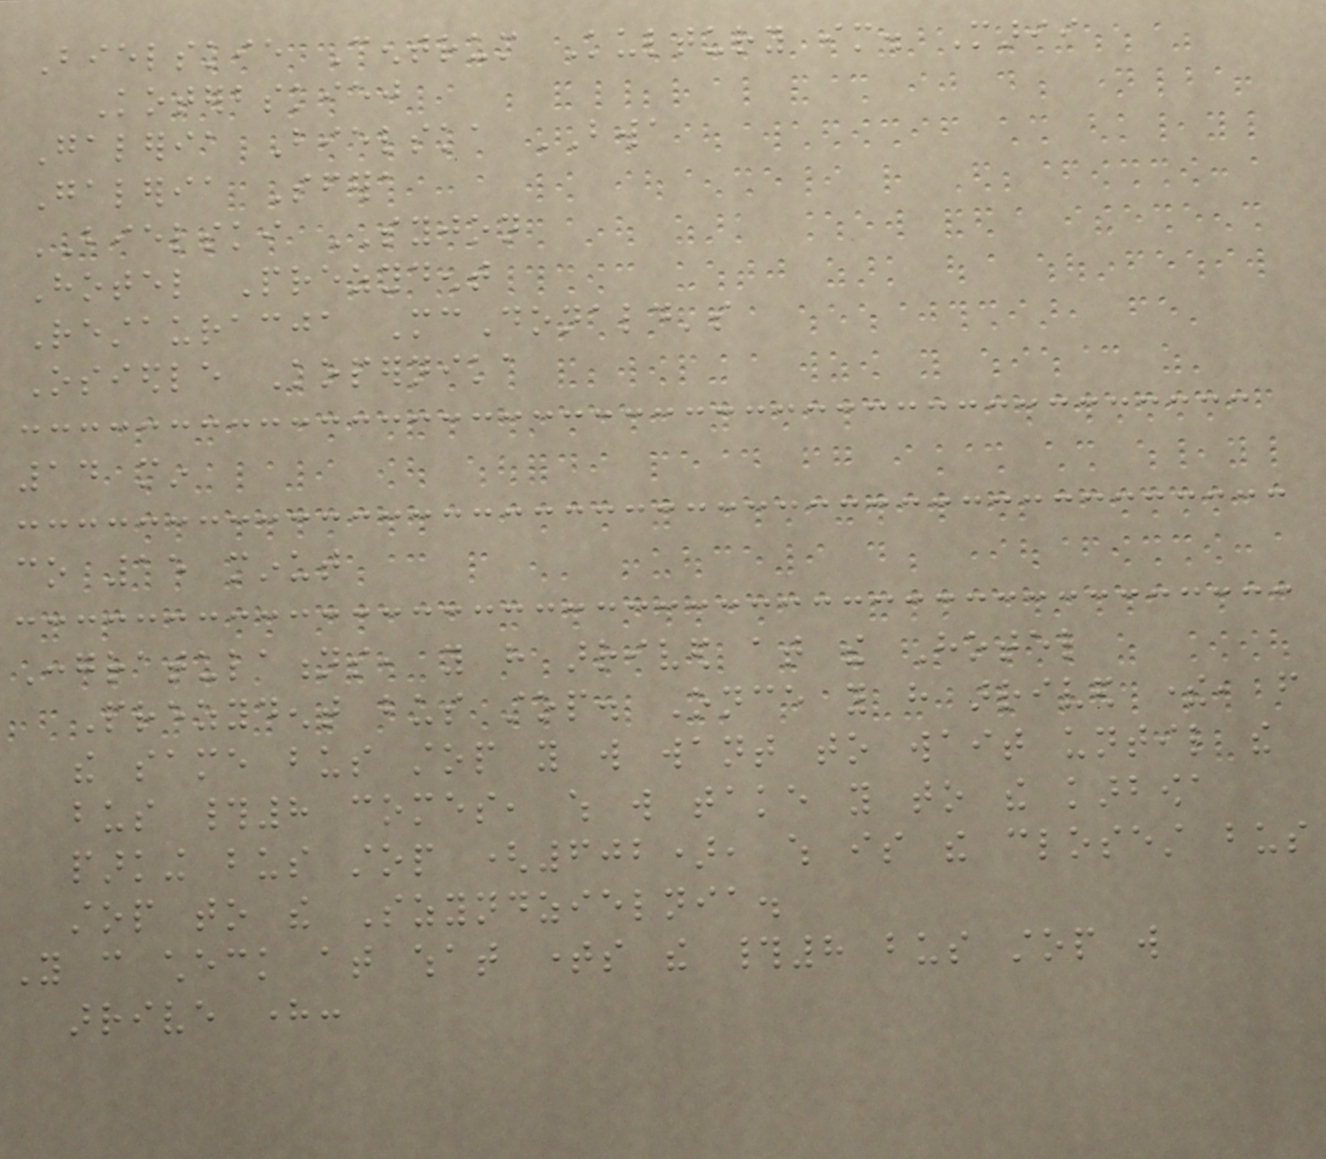Bielskie Centrum Kultury im. Marii
Koterbskiej
Galeria Bielska BWA
Galeria Sfera
BIELSKI SYJON
Hotel Prezydent
Restauracja McDonald's
Osiedle Kopernika
14 min
co 15 minut
Congratulations, you have arrived at the Hotel
Prezydent bus stop. Once you have arrived there, from
the same bus stop you will want to wait until the
bus #8 comes, which will take you to the karbowa
parking bus stop (602), which is the closest bus
stop to the Szyndzielnia.
You can check at what times the #8 bus stop will
arrive here:
